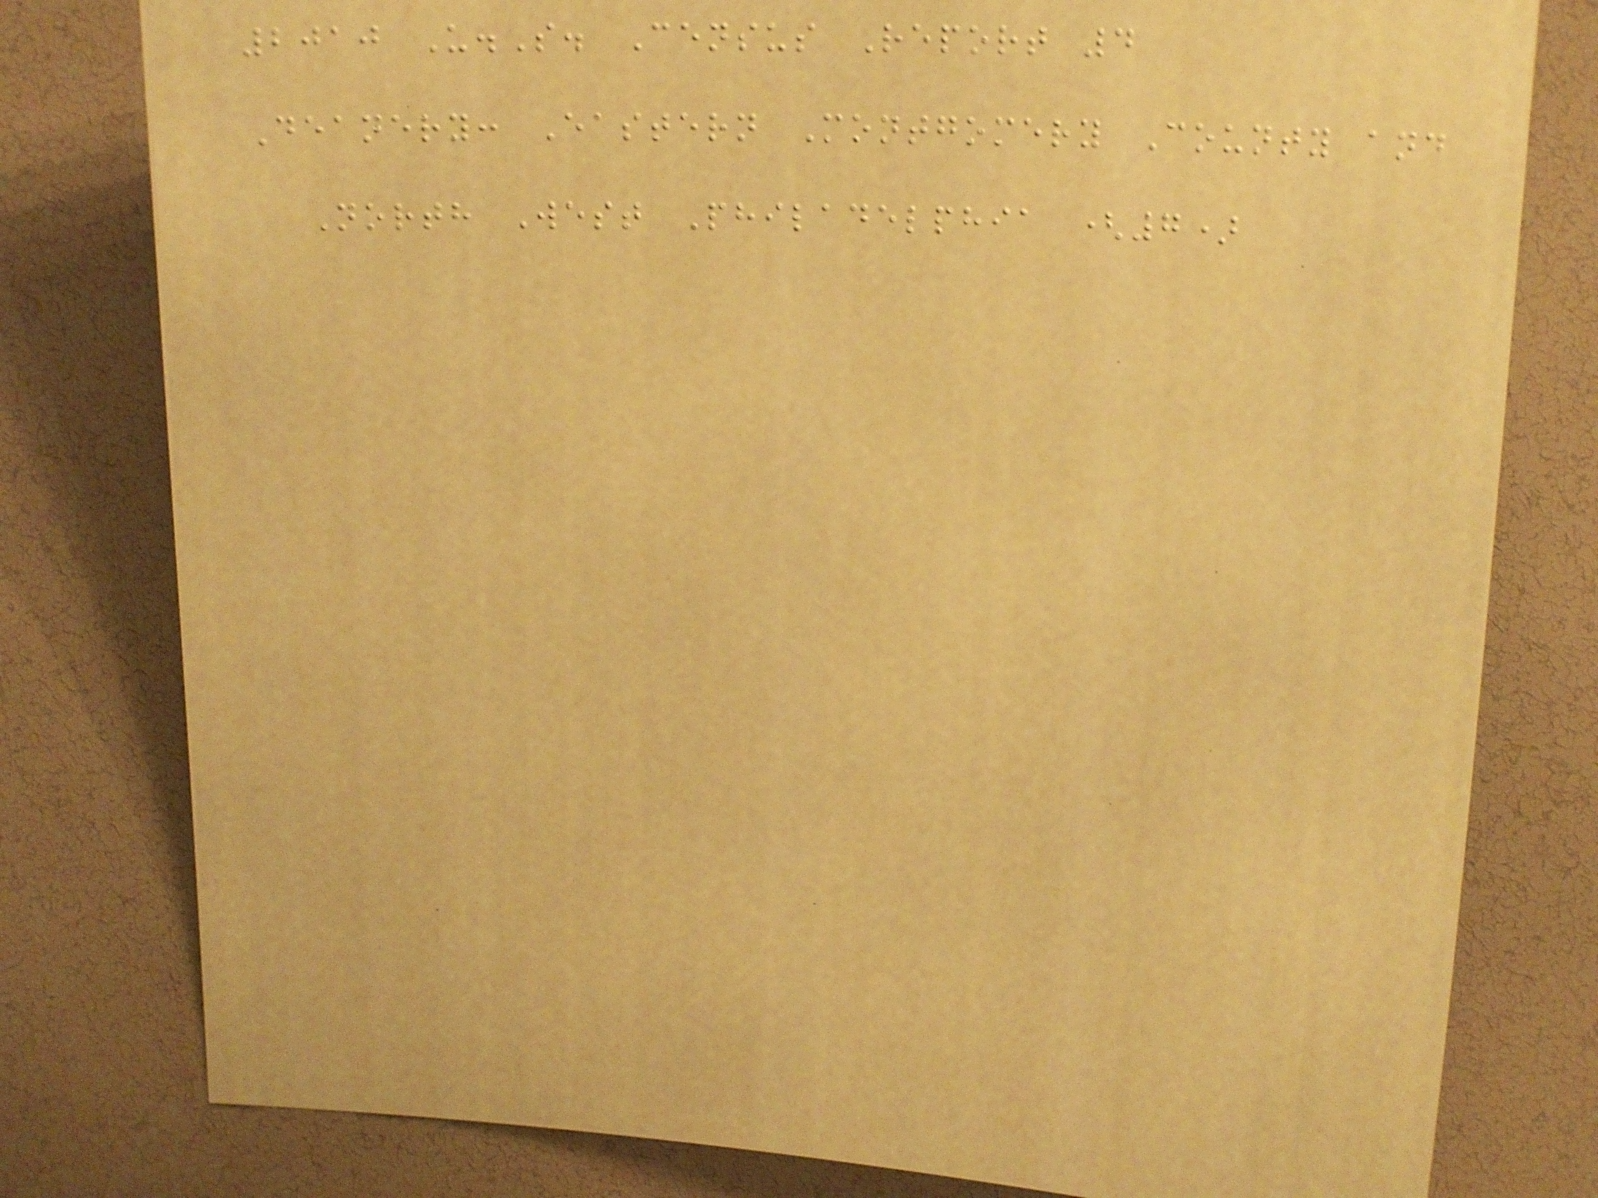2010 U.S. Census Report 4
Deanery: Eastern Montgomery County and
North West Philadelphia (7)
